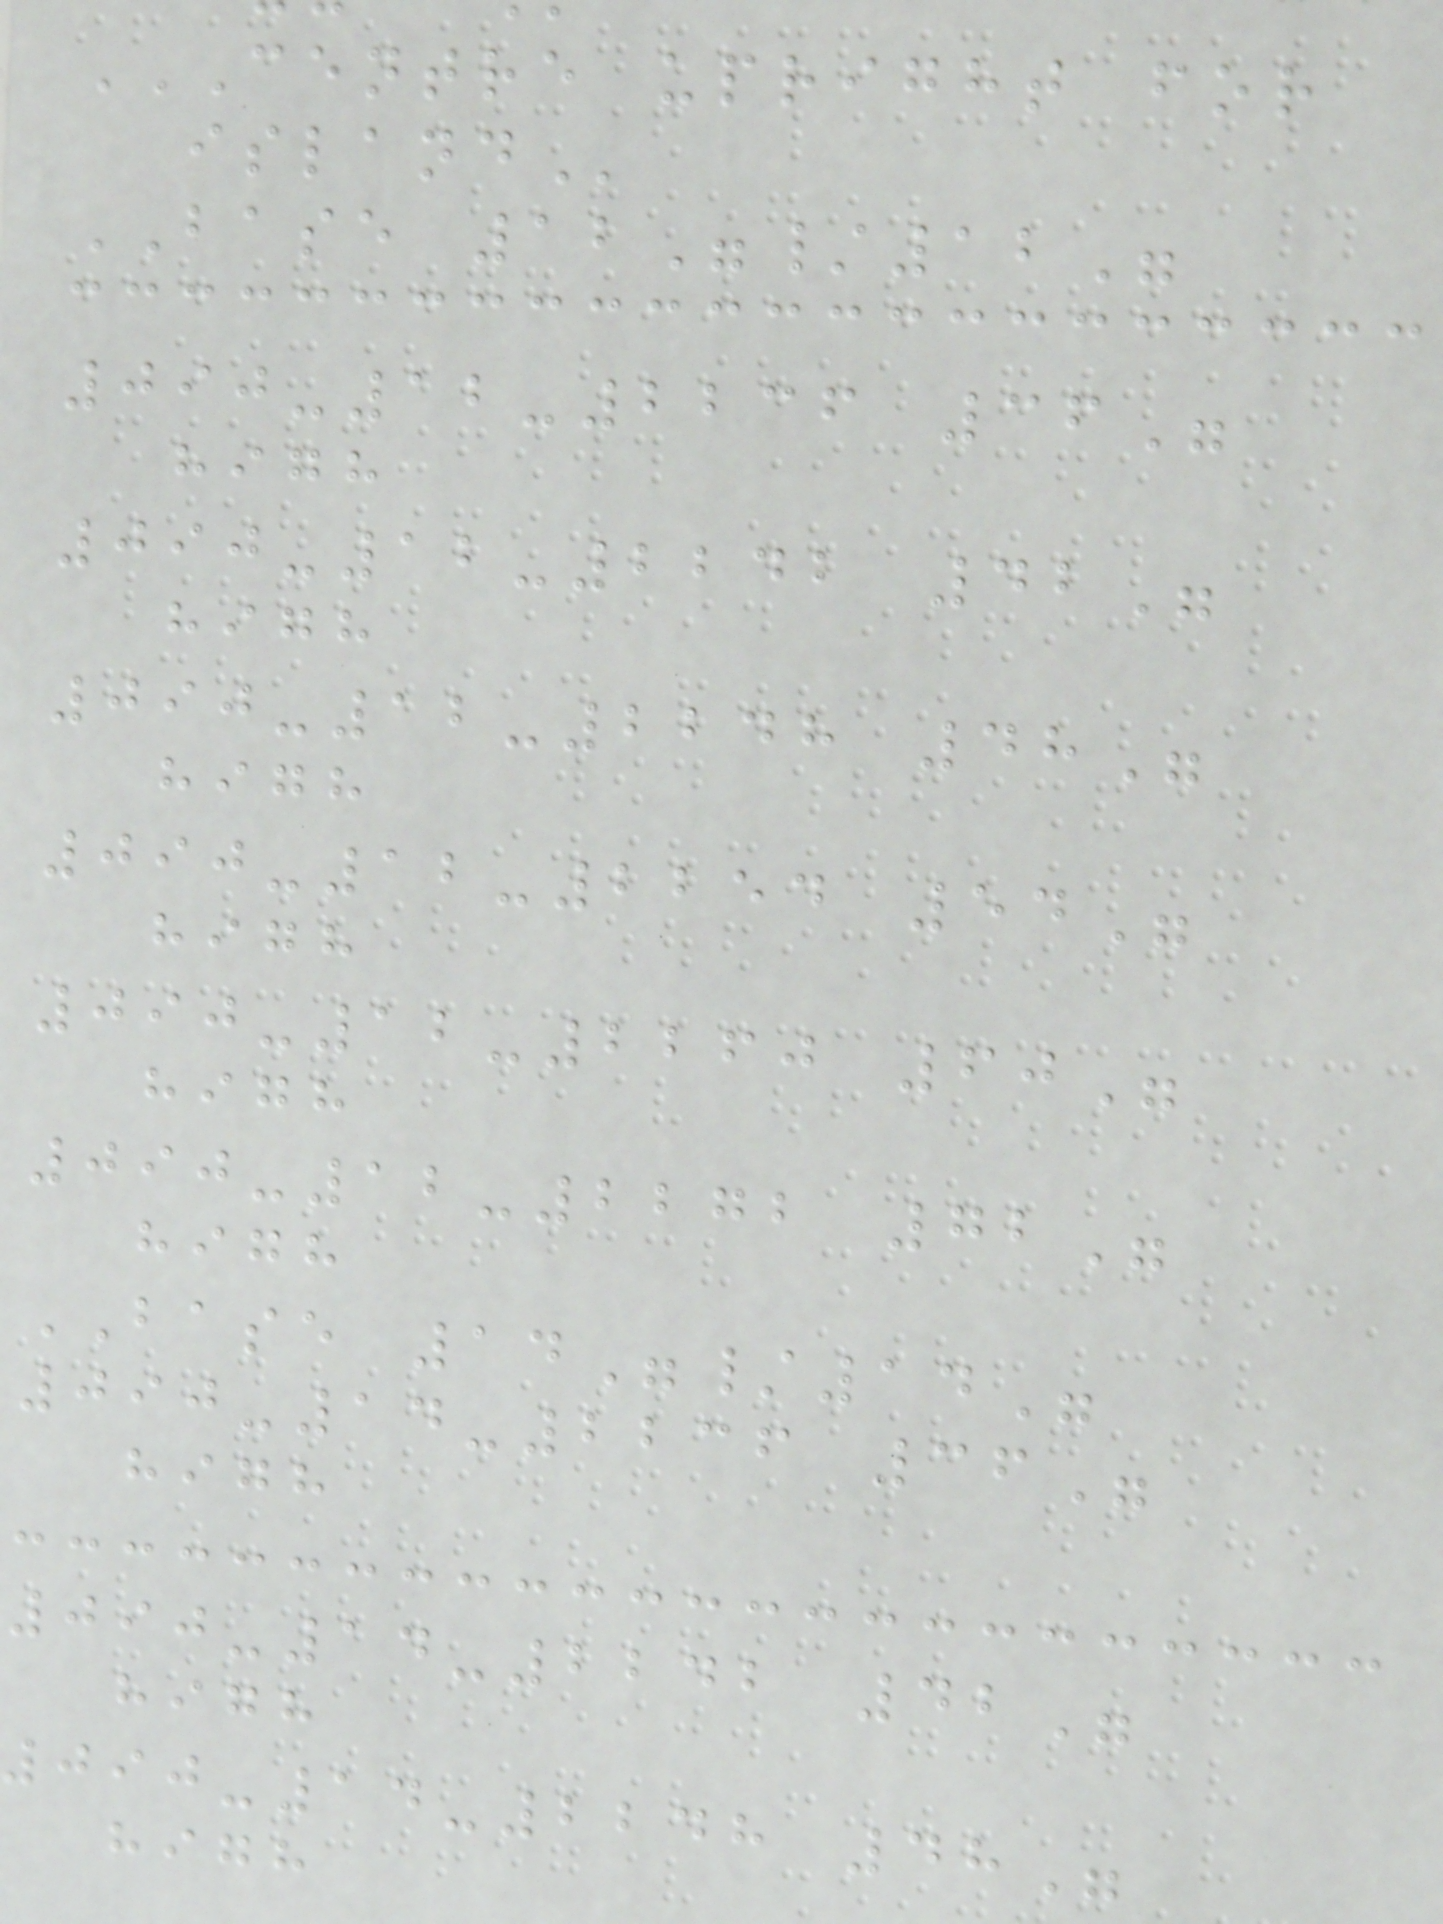CENTRE UPRIGHT FOR
BASE 12"/12"
090-12-2236 36"
high
090-12-2242 42"
high
090-12-2248 48"
high
090-12-2254 54"
high
090-12-2260 60"
high
090-12-2272 72"
high
BASE 14"/14"
090-14-2236 36"
high
090-14-2242 42"
high
090-14-2248 48"
high
